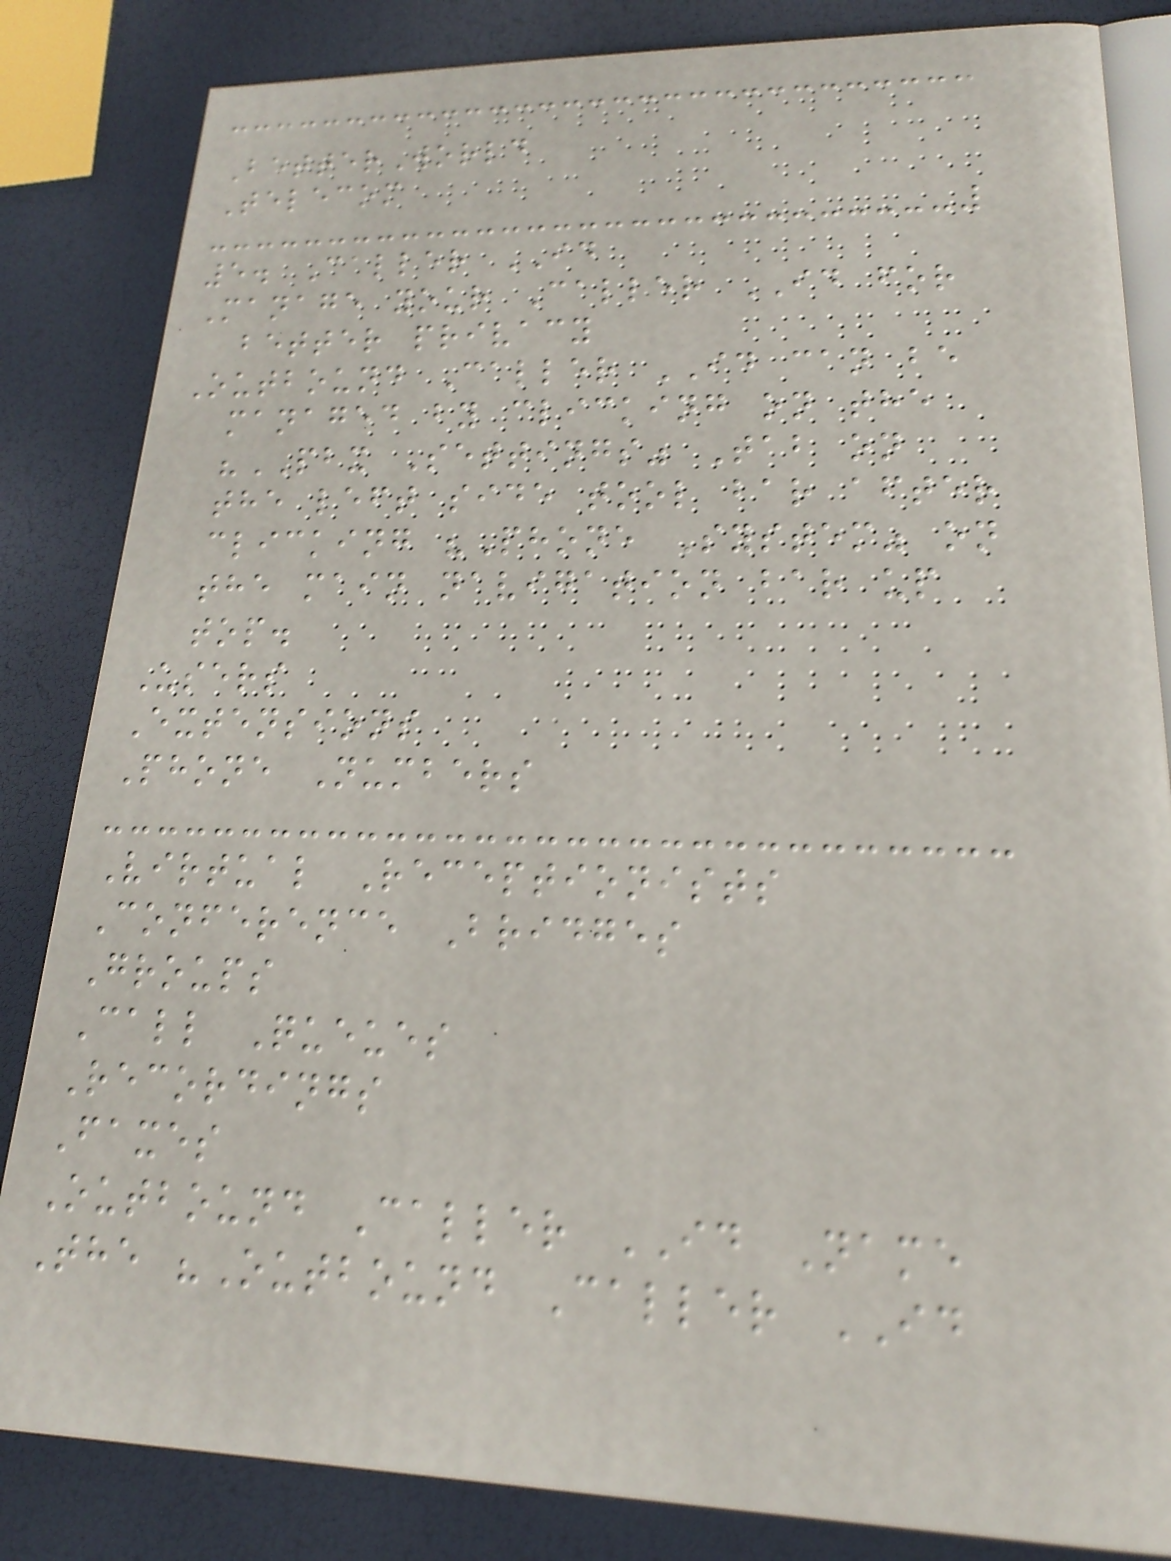BetterWorld
Telecom
5. Caller ID
Manage your Caller ID for
better privacy
Outbound Caller ID can be
managed by clicking on the
"PBX Settings" Tab on
the left side tool bar after
clicking "Phone System" on
the main navigation bar up
top.
Users
Extensions
Phone Numbers
Virtual Receptionists
Conference Bridges
Groups
Call Queues
Recordings
Faxes
Outbound Caller ID Name
The "Outbound Caller ID
